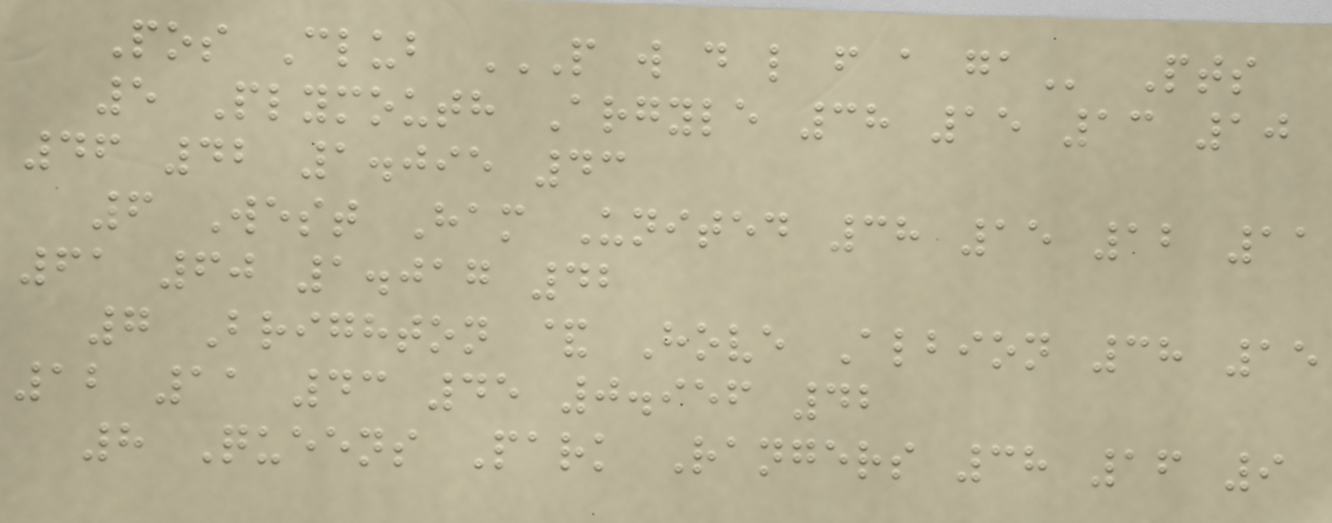Pos Club P W D L F A GA Pts
5 Plymouth Argyle 38 15 13 10
46 42 1.095 43
6 West Ham United 38 15 12 11
61 60 1.017 42
7 Brighton & Hove Albion 38 15
12 11 43 45 0.956 42
8 Queens Park Rangers 38 16 9
